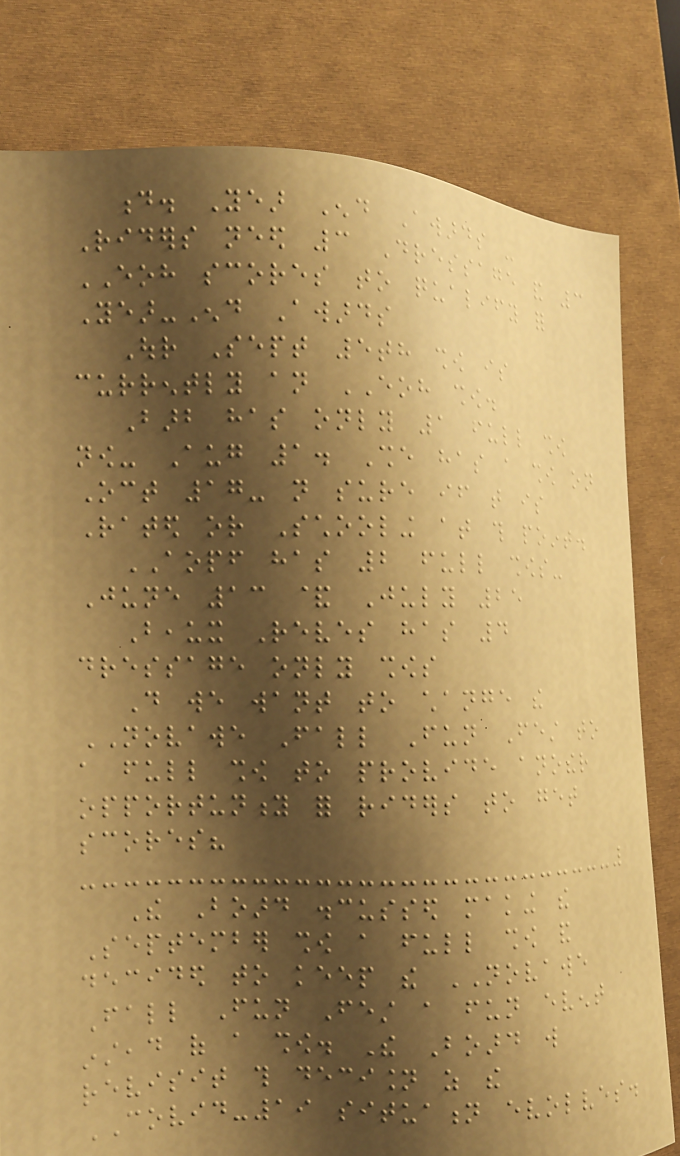d. Year End Awards -
Riders need 3 Dressage and 3
EOH scores to qualify for
Year-End Awards
Our Sept 5th show is
currently an EOH show.
Barb has only 1 full show
now- Aug 1. She has a show on
Oct 17- not sure if that is
Rated or Schooling at this point.
AOPF has 2 full shows-
June 13 & July 25
Beaux Reves has 4
dressage only shows
Do we want to change the
NOVAWE Fall Fun Fest to
a full show to provide another
opportunity for riders to get
scores?
The Board discussed making the
September show a full show and
decided to keep the NOVAWE
Fall Fun Fest a fun event
instead of a show. The Board will
revisit this decision as the
COVID-19 situation evolves.
